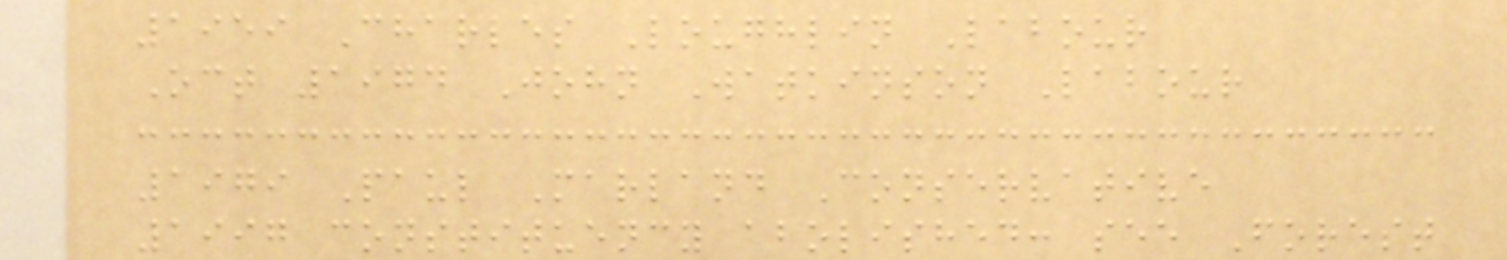1959 Charles Loughlin Labour
Oct 1974 John Watkinson Labour
1979 Paul Marland Conservative
1997 constituency abolished: see Forest
